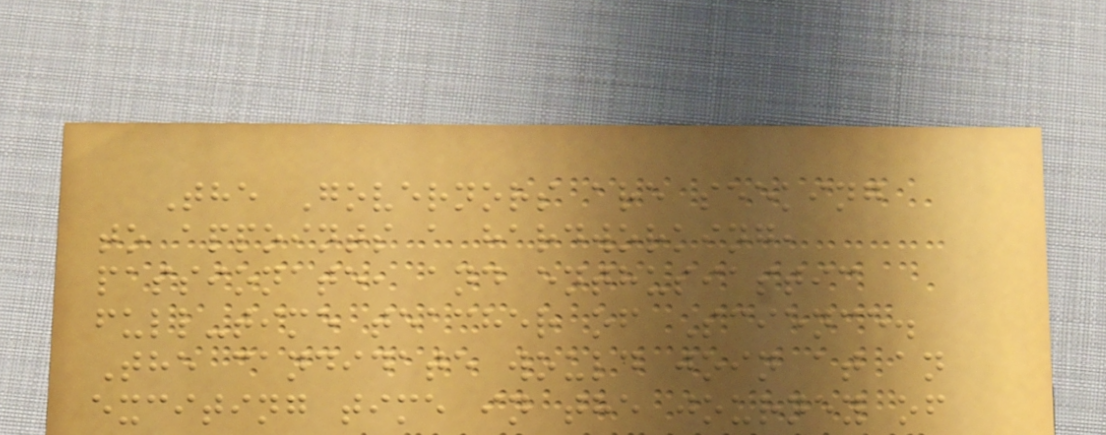The Governors are seeking
to appoints a hardworking,
passionate, and enthusiastic
full-time teacher of Science.
The candidate would join at an
exciting time in the journey of
